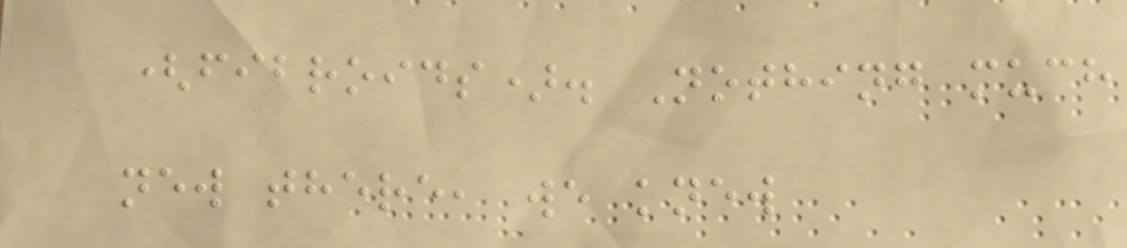(fibroids). Nothing much
new there, we knew
